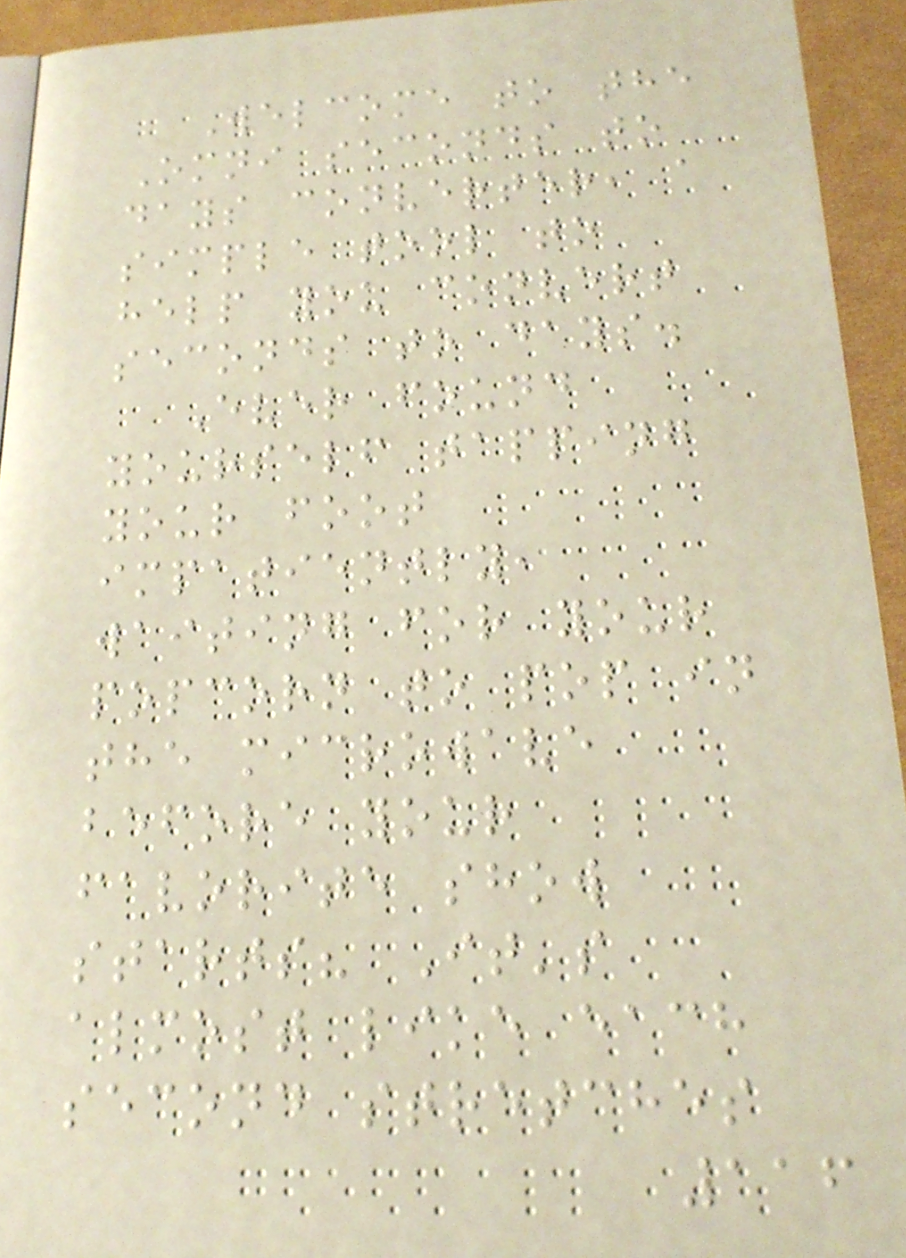Welcome to the
Omni seconds to
days converter, a
simple tool to
help you convert
seconds to days.
Ever found
yourself tapping
your foot
impatiently,
waiting for your
popcorn to pop in
the microwave
before your
favorite show
starts? It's
almost like each
second stretches
116
